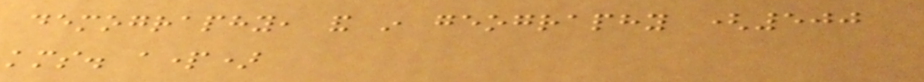demography, and in geography (500
kms. apart)
